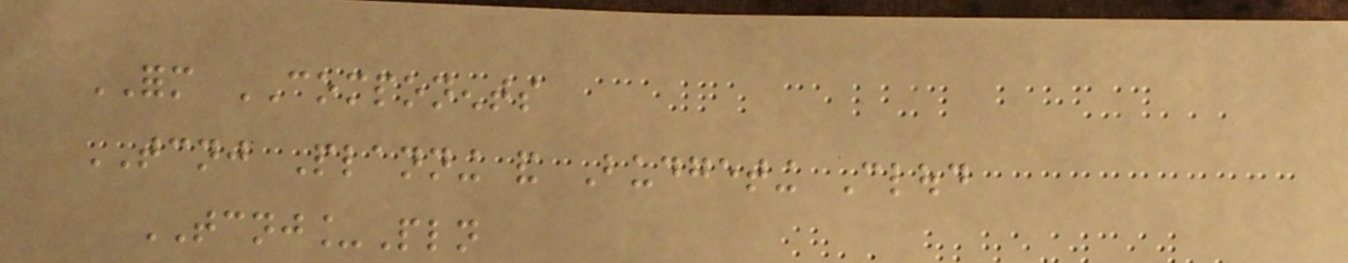FORM COMPONENTS
TCNJ Planning and Budgeting Cloud
TCNJ_Pln
